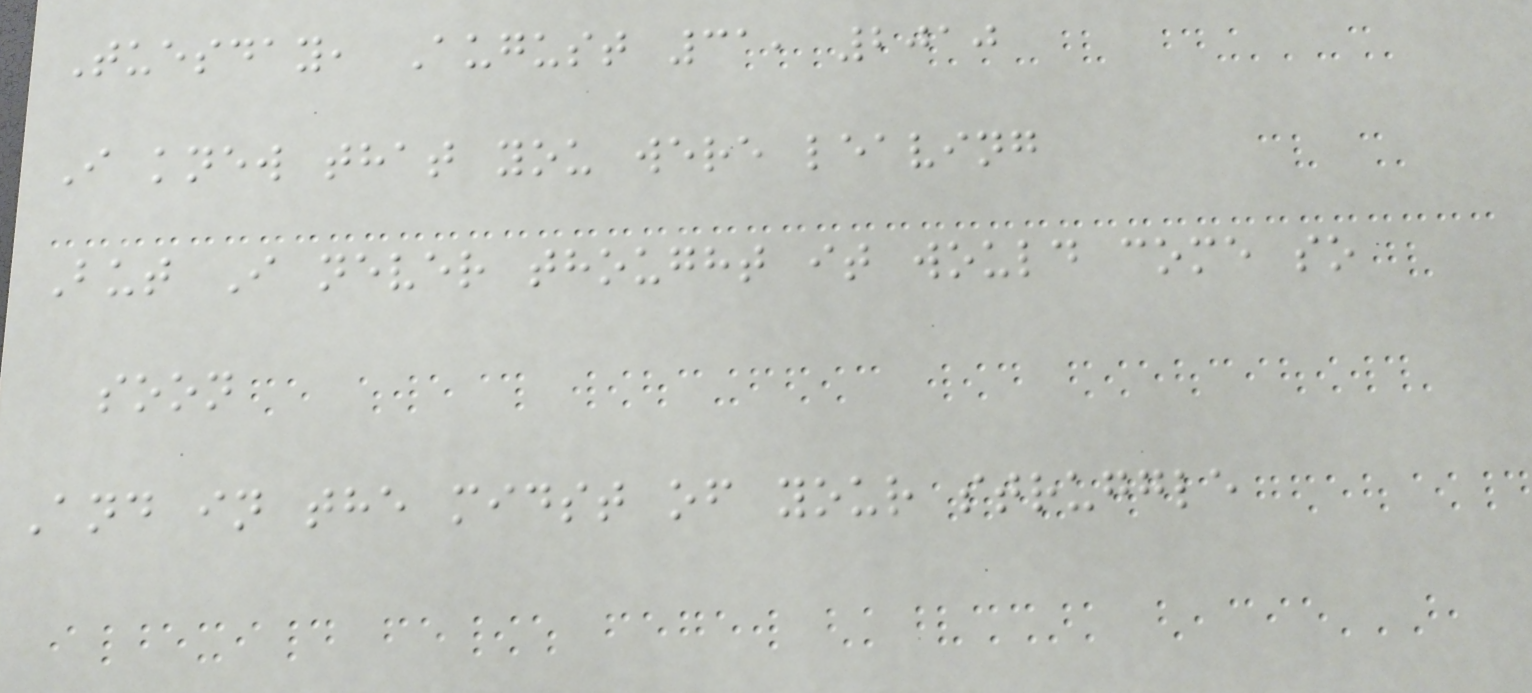Tuesday, August 31, 2010
I knew that you were leaving
But I never thought it would come so
soon
And in the midst of your struggle
